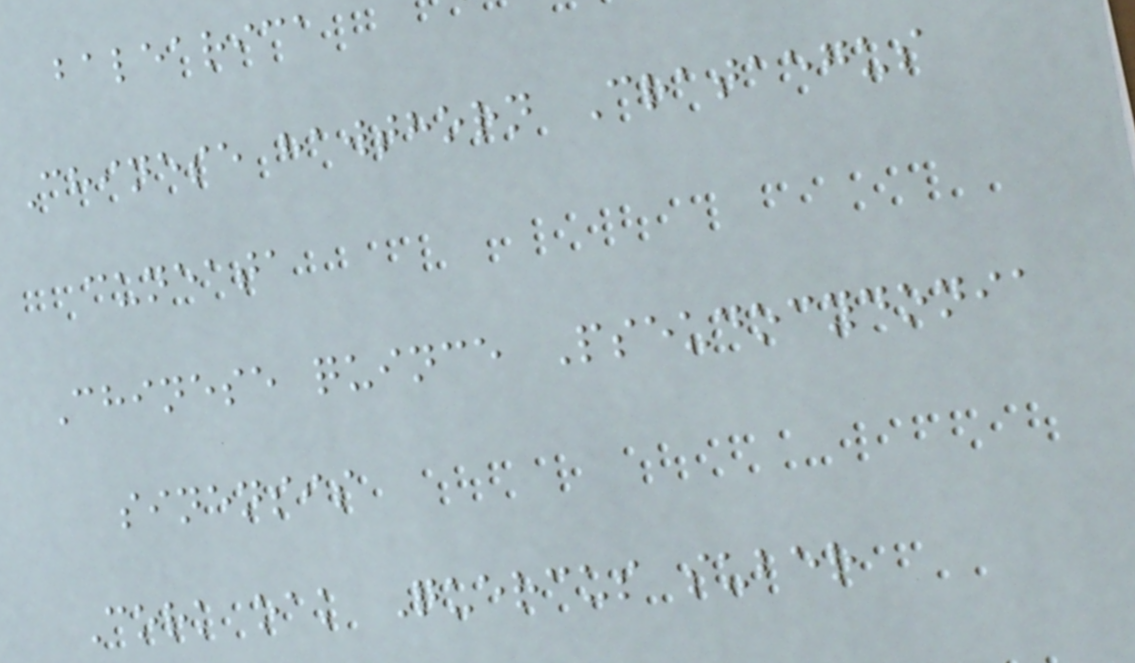balearica
Chinese hawthorn Crataegus
cuneata
Chinese quince Pseudocydonia
sinensis
Cork oak Quercus suber
